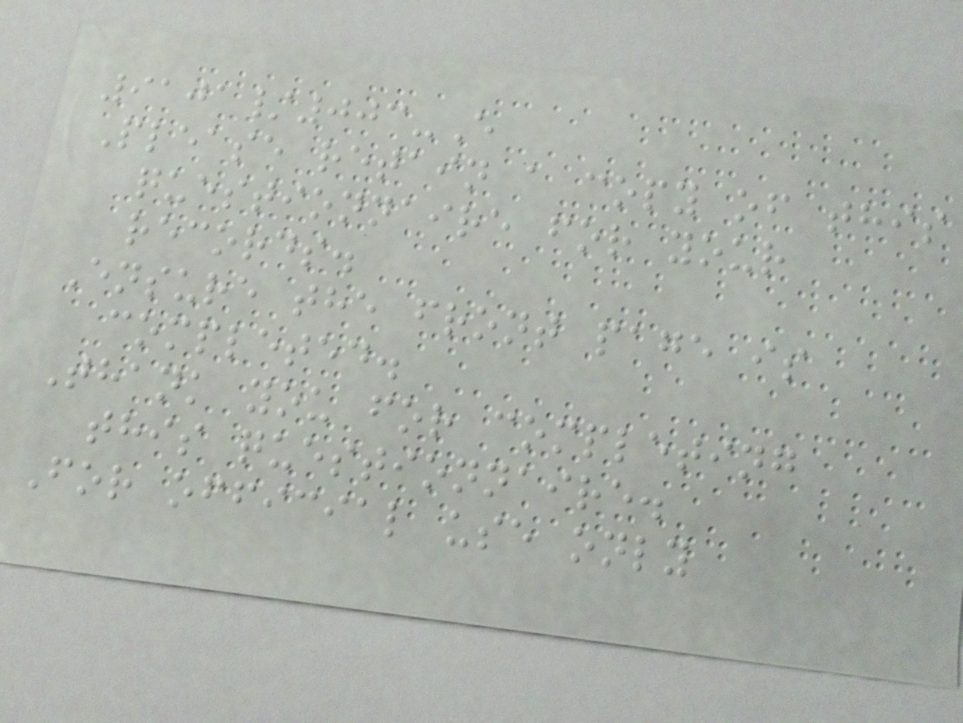9101/003-E
Please retain a copy of this
questionnaire for your
records.
Ensure the front page is
completed.
Thank you for completing
this questionnaire.
For official use only
